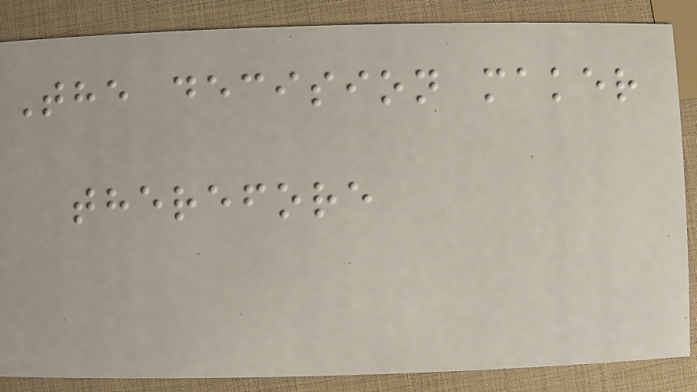The decision maker
therefore
